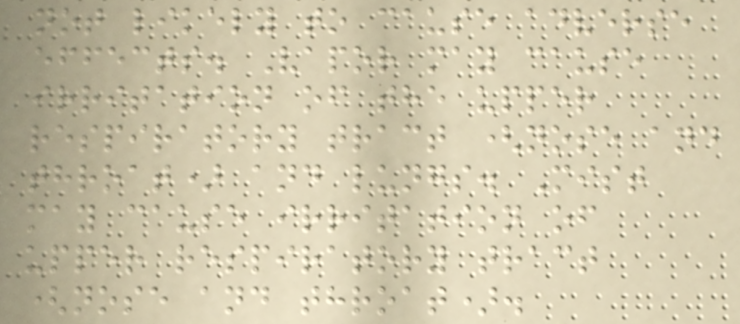not likely to cause adverse
effects. Vapor may cause
irritation of the upper
respiratory tract (nose and
throat) and lungs. Mist
may cause irritation of
upper respiratory tract
(nose and throat).
